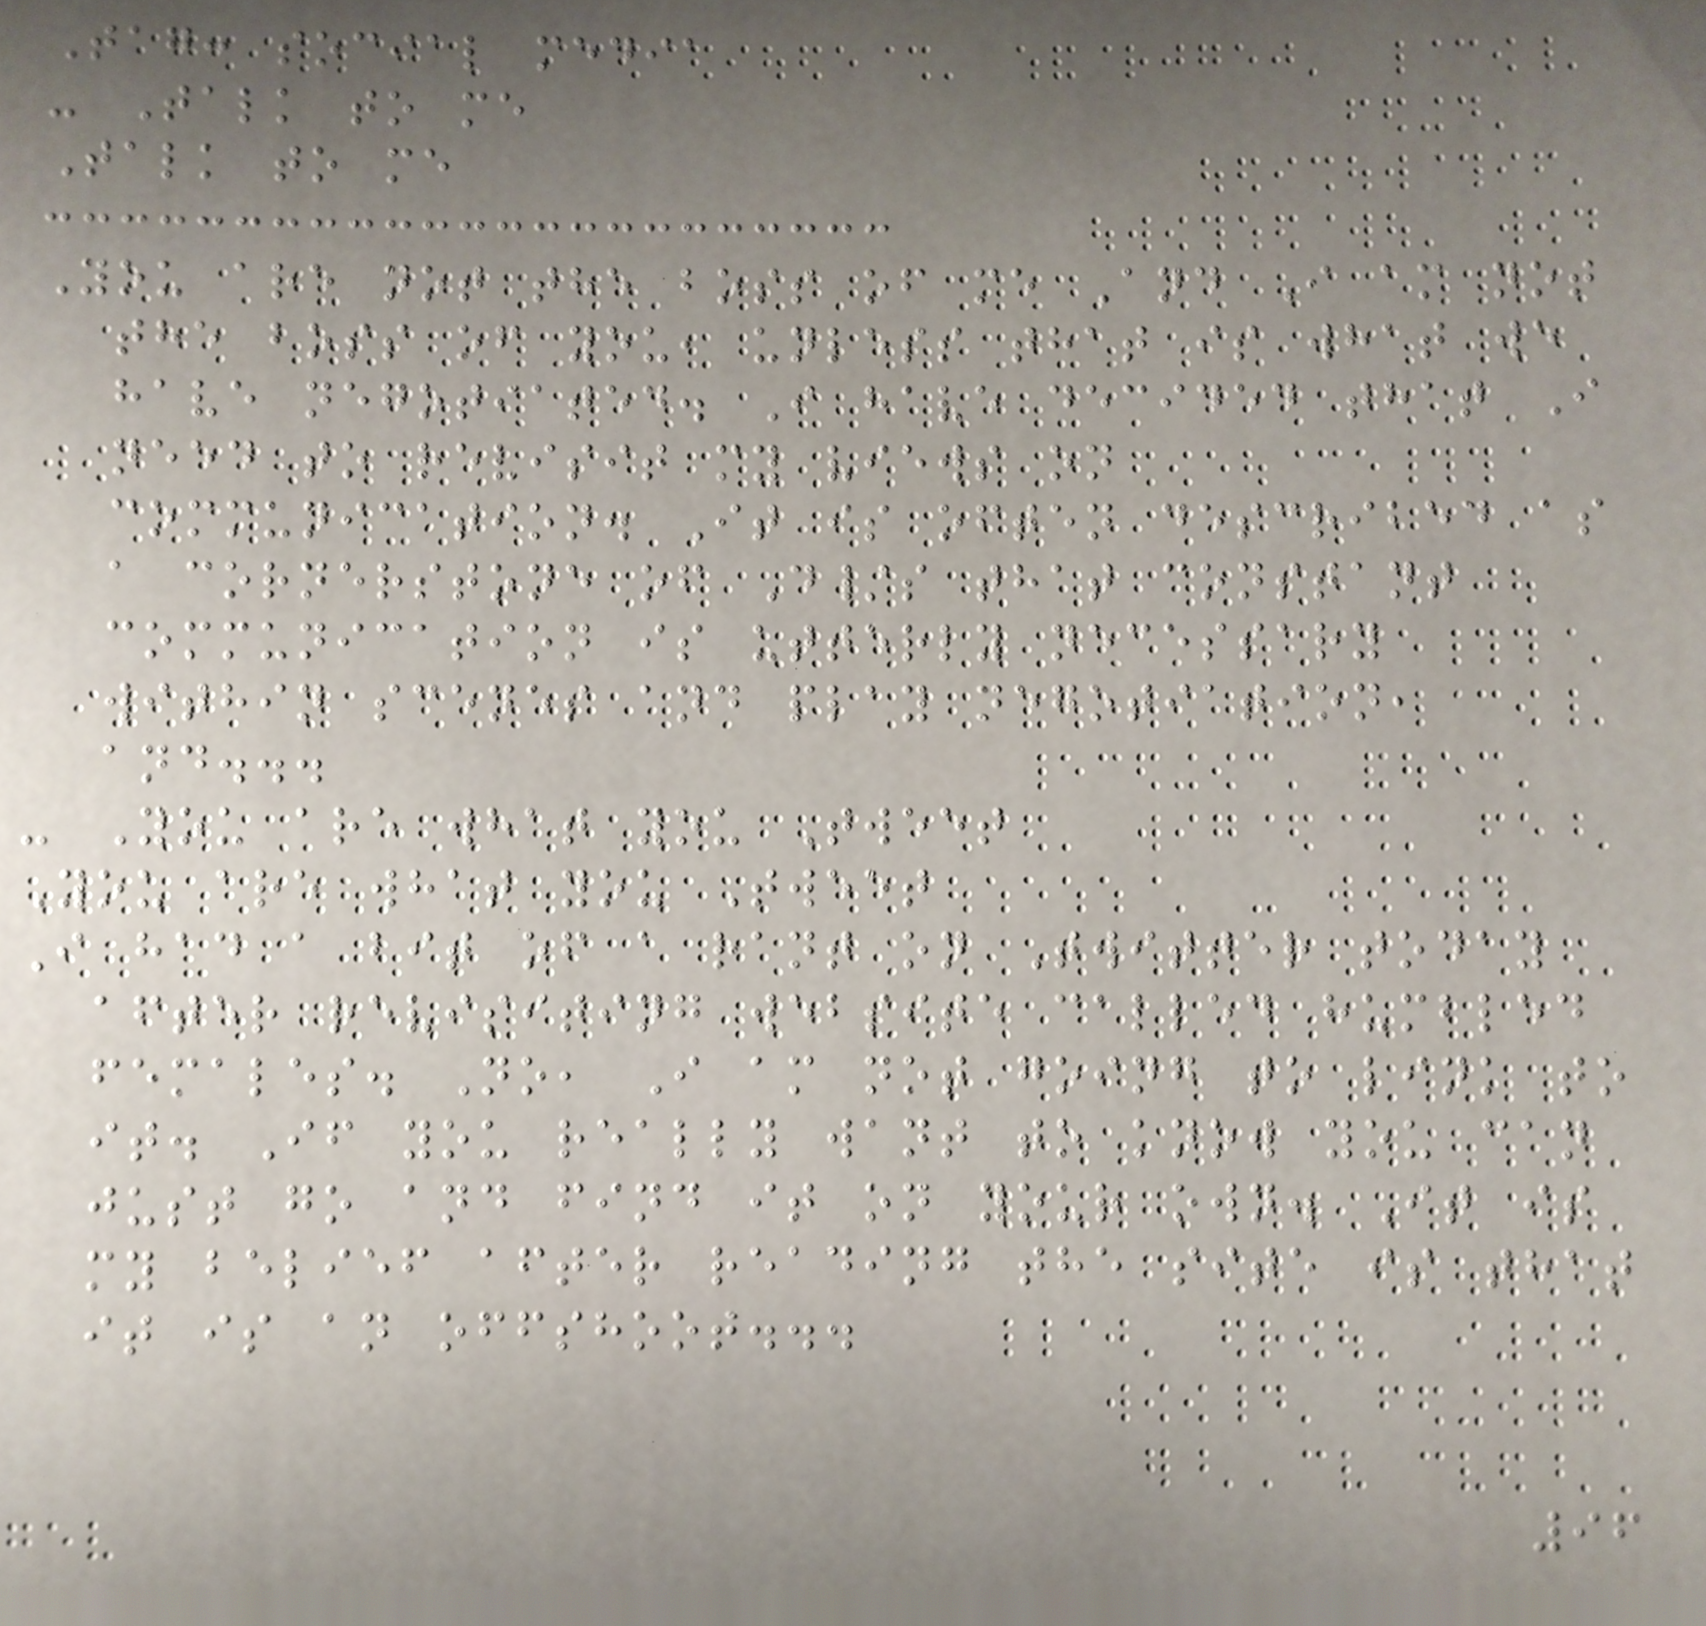Tag: social media
- Talk to me
Talk to me
You are not the boss of me And I am not
the boss of you, unless that is what we
have negotiated. I have decided that I
need to revisit my views on
communication. It is often described as
a cornerstone of D/s that constant
communication is utterly necessary
within scenes and play negotiation,
and...
- You are what you Tweet
You are what you Tweet
I had a bit of a rant on Twitter today
after revisiting website called humbled
females. No, I am not going to link to
it. If you really want to know you can
just go and find it on your own. It is
my belief after reading the site is that
it is an offshoot...
96
